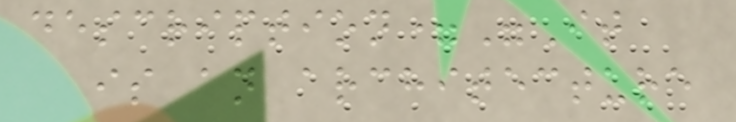description="It
is an architecture
